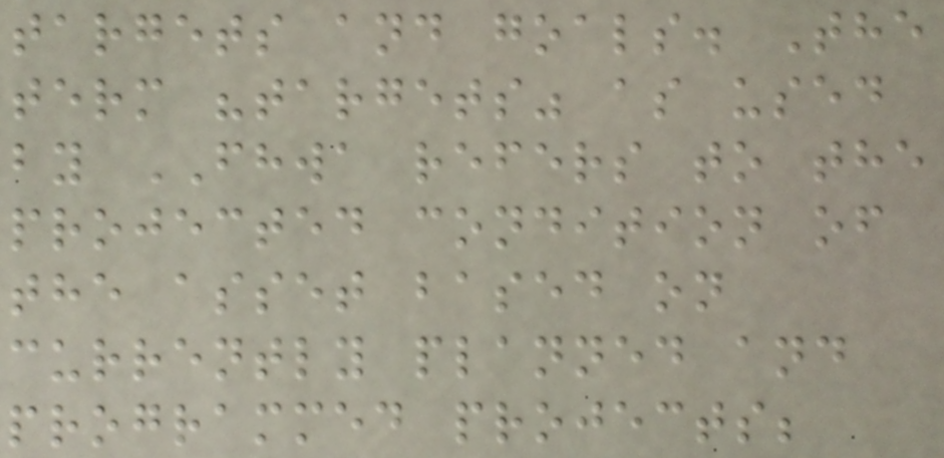targets and goals. The
term "targets" as used
by FHWA refers to the
projected condition of
the asset based on
currently planned and
programmed projects;
